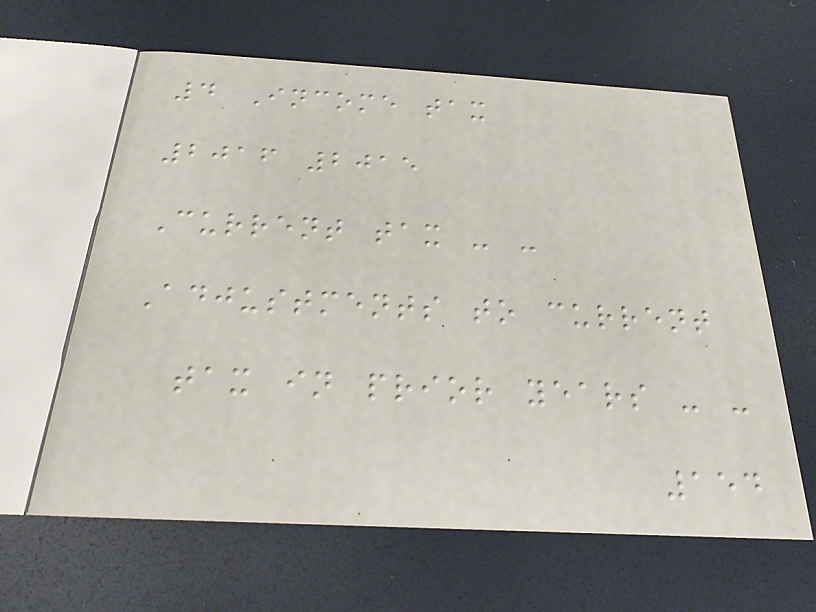4 Income tax
2016 2015
Current tax - -
Adjustments to current
tax in prior years - -
154
